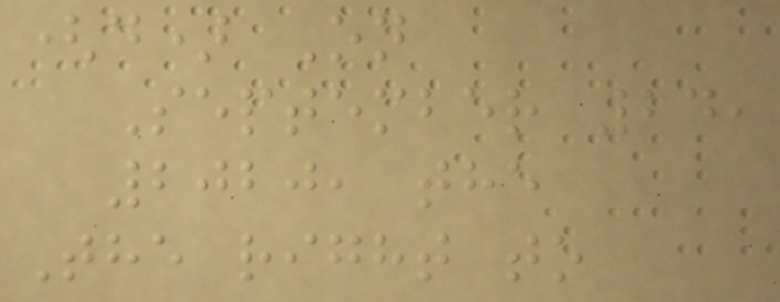(d) On
September 24,
2020, the
The right to
